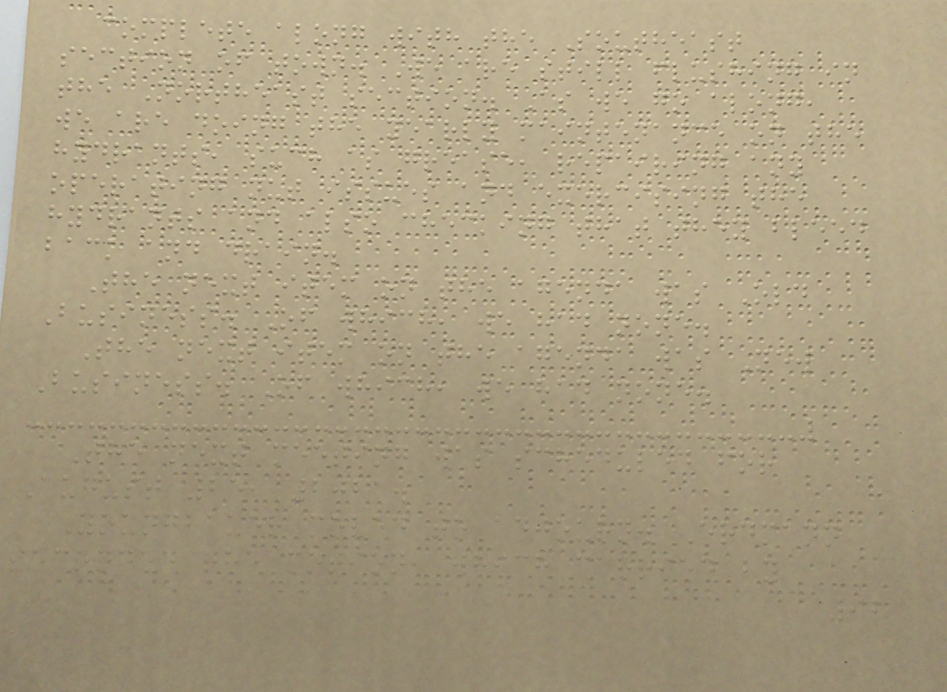complete along with the Southeast
section of town. We are still flushing in
the Northeast section. As we go along,
we are doing the yearly maintenance on the
hydrants, such as grease, repairing any
operating nut issues and exercising the
hydrants and also checking that they bleed
back and drain.
The next item on the agenda was Old
Business. Of which, we had none.
The next item on the agenda was New
Business. Of which, we had none.
The next meeting was scheduled for
August 25, 2021.
Youngbauer moved to adjourn. Erdmann
seconded the motion, which carried by
92
